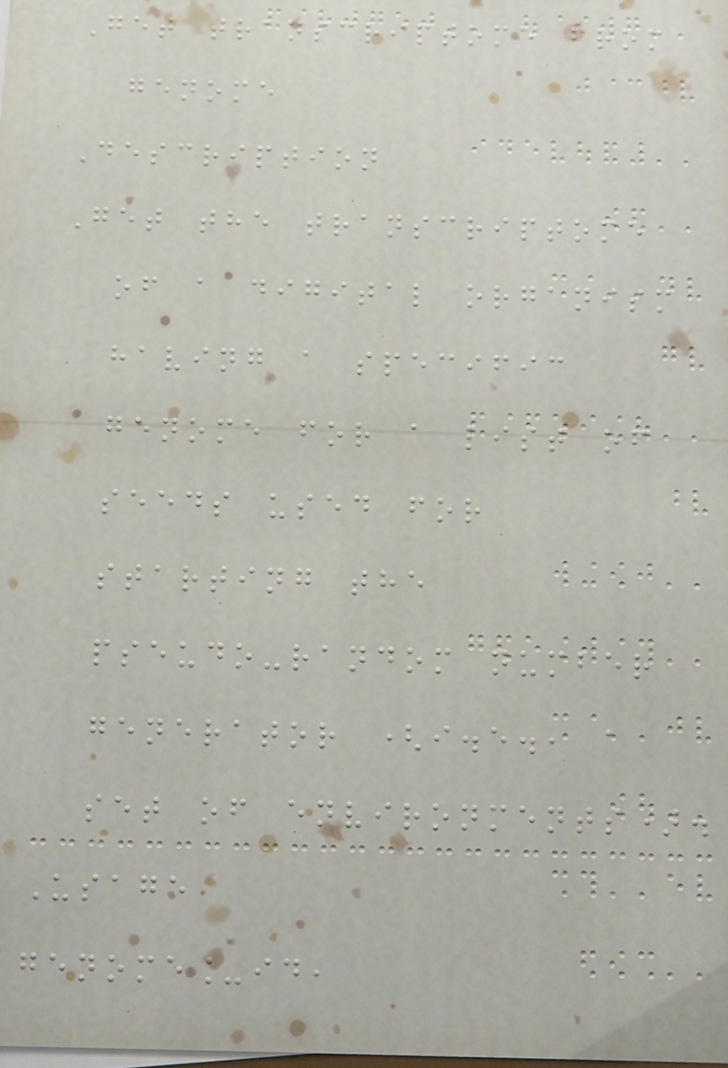Get transcriptome from
genome
Description
Get the transcriptome
of a digital organism
having a specific
genome for a list of
seeds used for
starting the
pseudo-random number
generator (i.e., a
set of environments).
Usage
genome_id,
